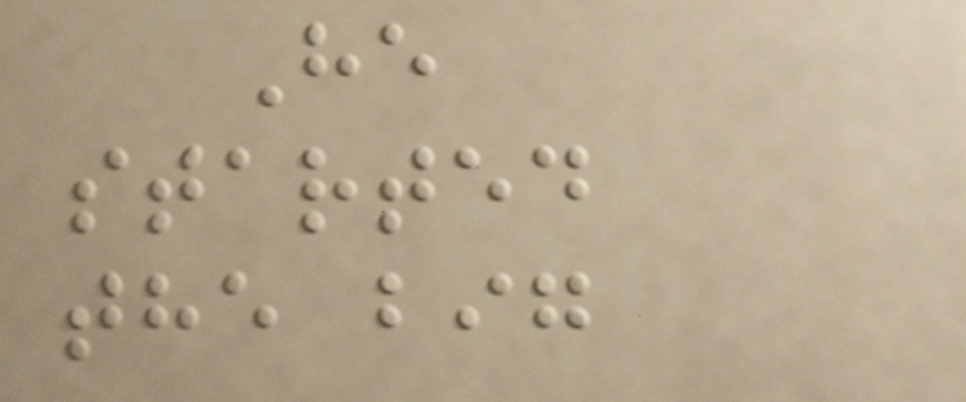He
started
the big
